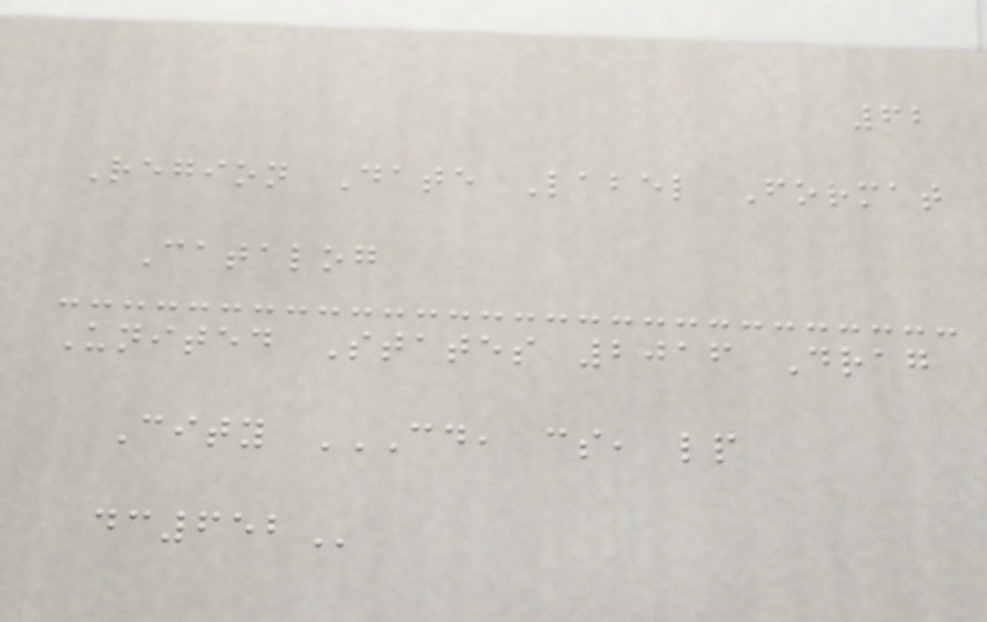62
Region Date Label Format
Catalog
United States 2016 Drag
City CD, CS, LP
DC652
